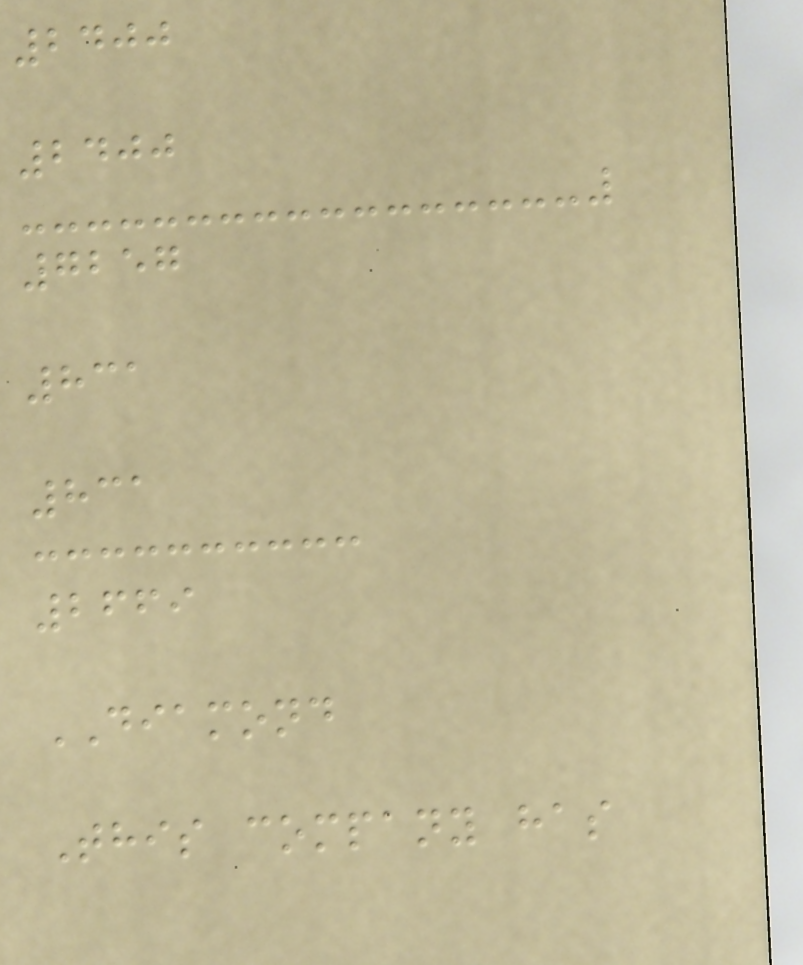2400
2400
7257
831
831
2669
DIAMOND
This company has
